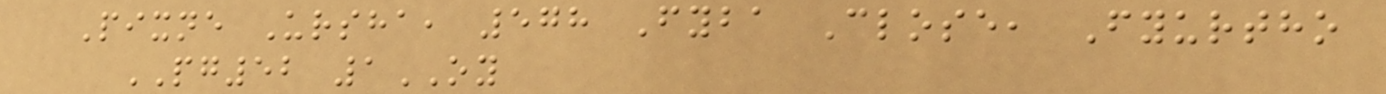Pixne Ursha, 578 Fyba Close, Fyurtho
PG52 1OY
